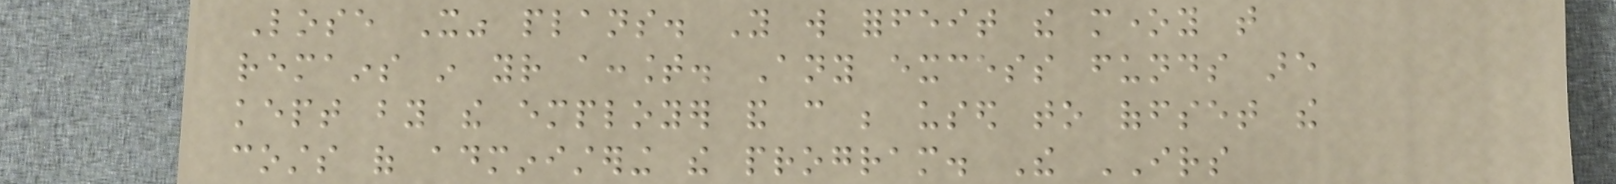Lose It" plans. You will forfeit the money that
remains in your account. Any excess funds are
kept by the employer and can be used to offset the
costs of administering the program. The IRS
